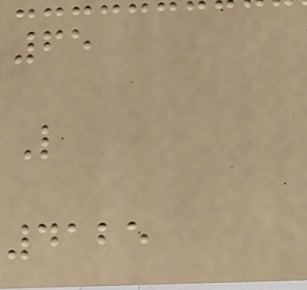65
L
4125
